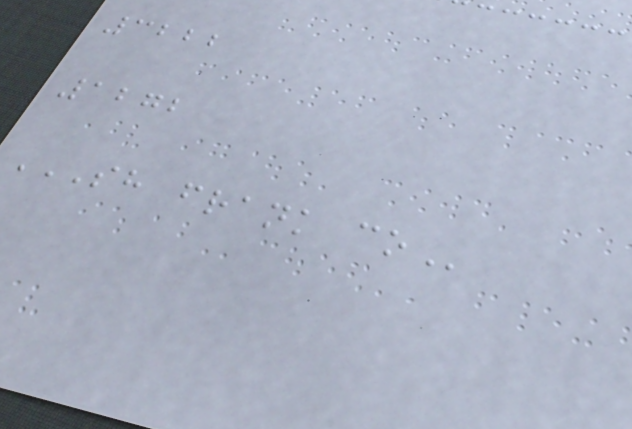3222
1272
SH FRANK CO
